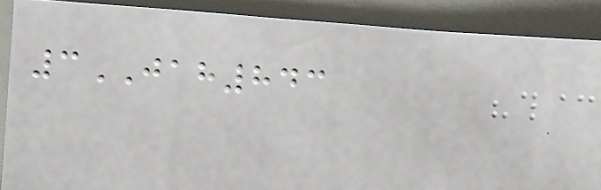3JAH843
